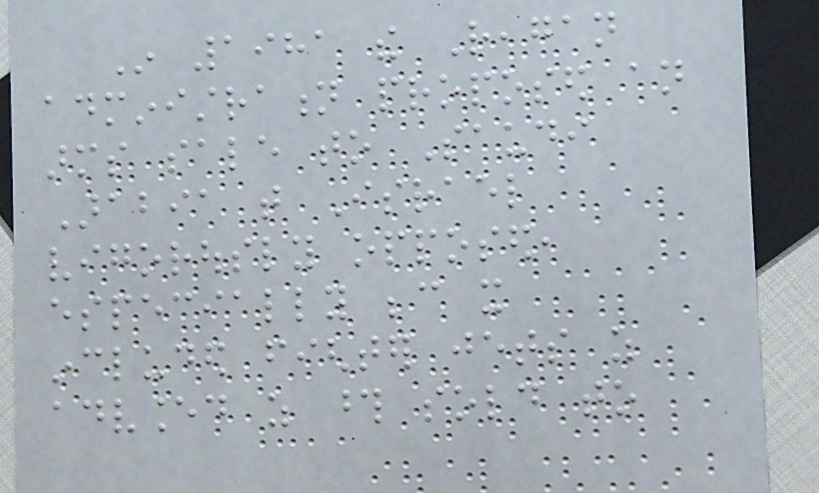In 1981 the Reagan
administration proposed an
arms sale to Saudi
Arabia that Israel
vigorously opposed,
especially because it
included fighter jets as
advanced as those sold to
